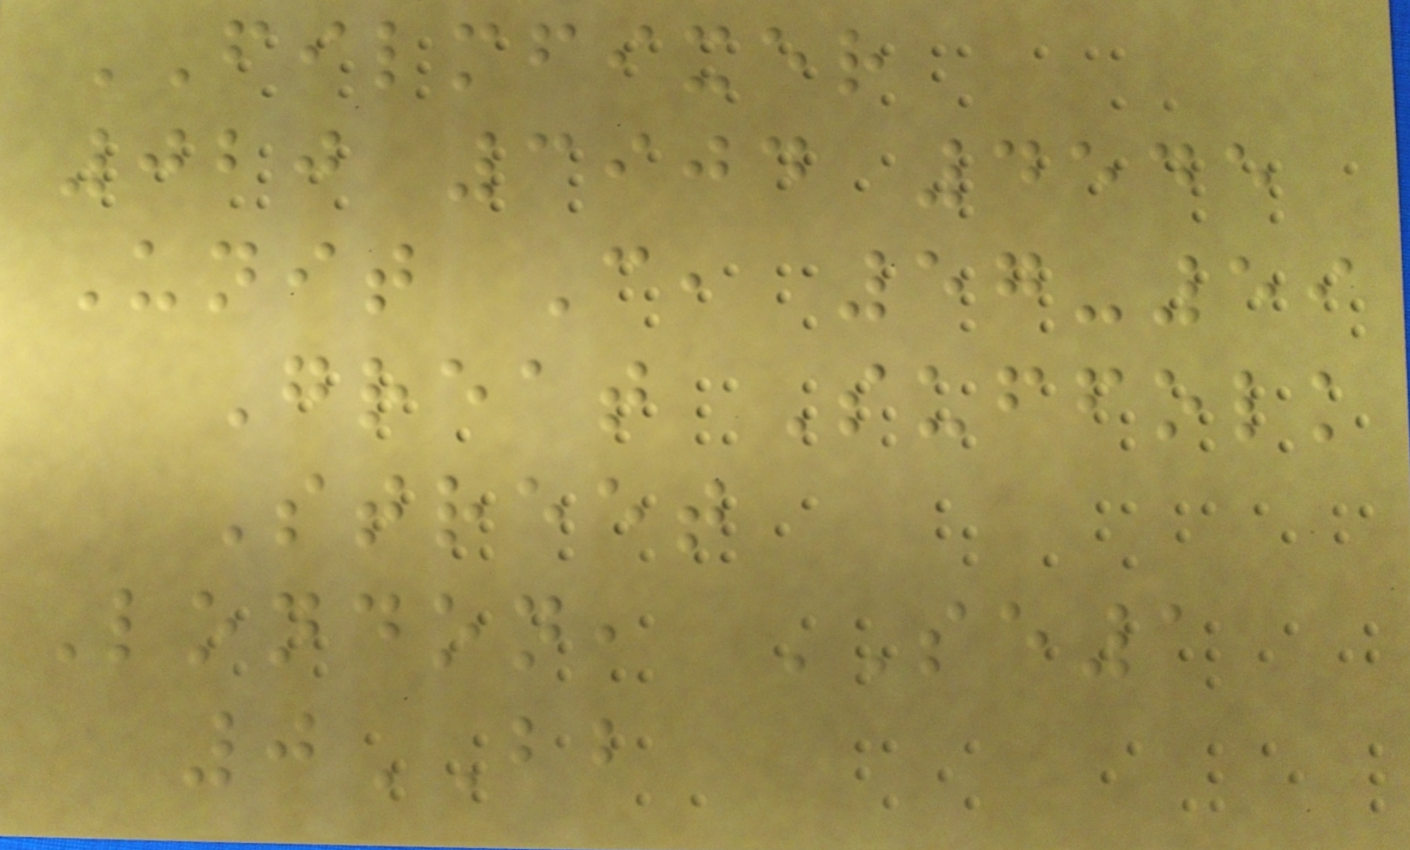FILMFIXER
020 3904 4545
Unit C, 57-59
Great Suffolk
Street
London, SE1
0BB
